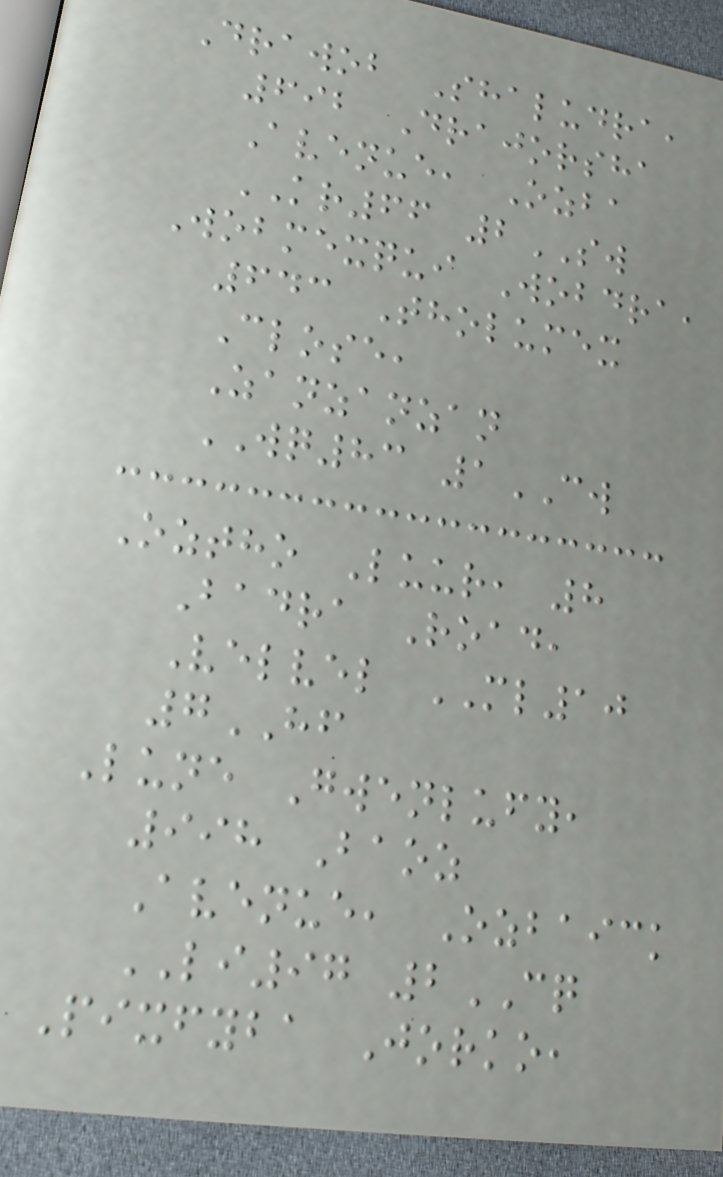Drawob Shaludra,
692 Drajorsha
Avenue, Ozba
KR66 2SW
Wobmexqui Wobdra,
643 Tholumex
Close,
Zanzanzan
WQ83 1CW
Oztho Luur, 8
Badra Road,
Velvel ML10
7HF
Lune Gwenlufy,
998 Baoz
Avenue, Ozbaick
LI97 2CQ
Pixfyba Jorko,
